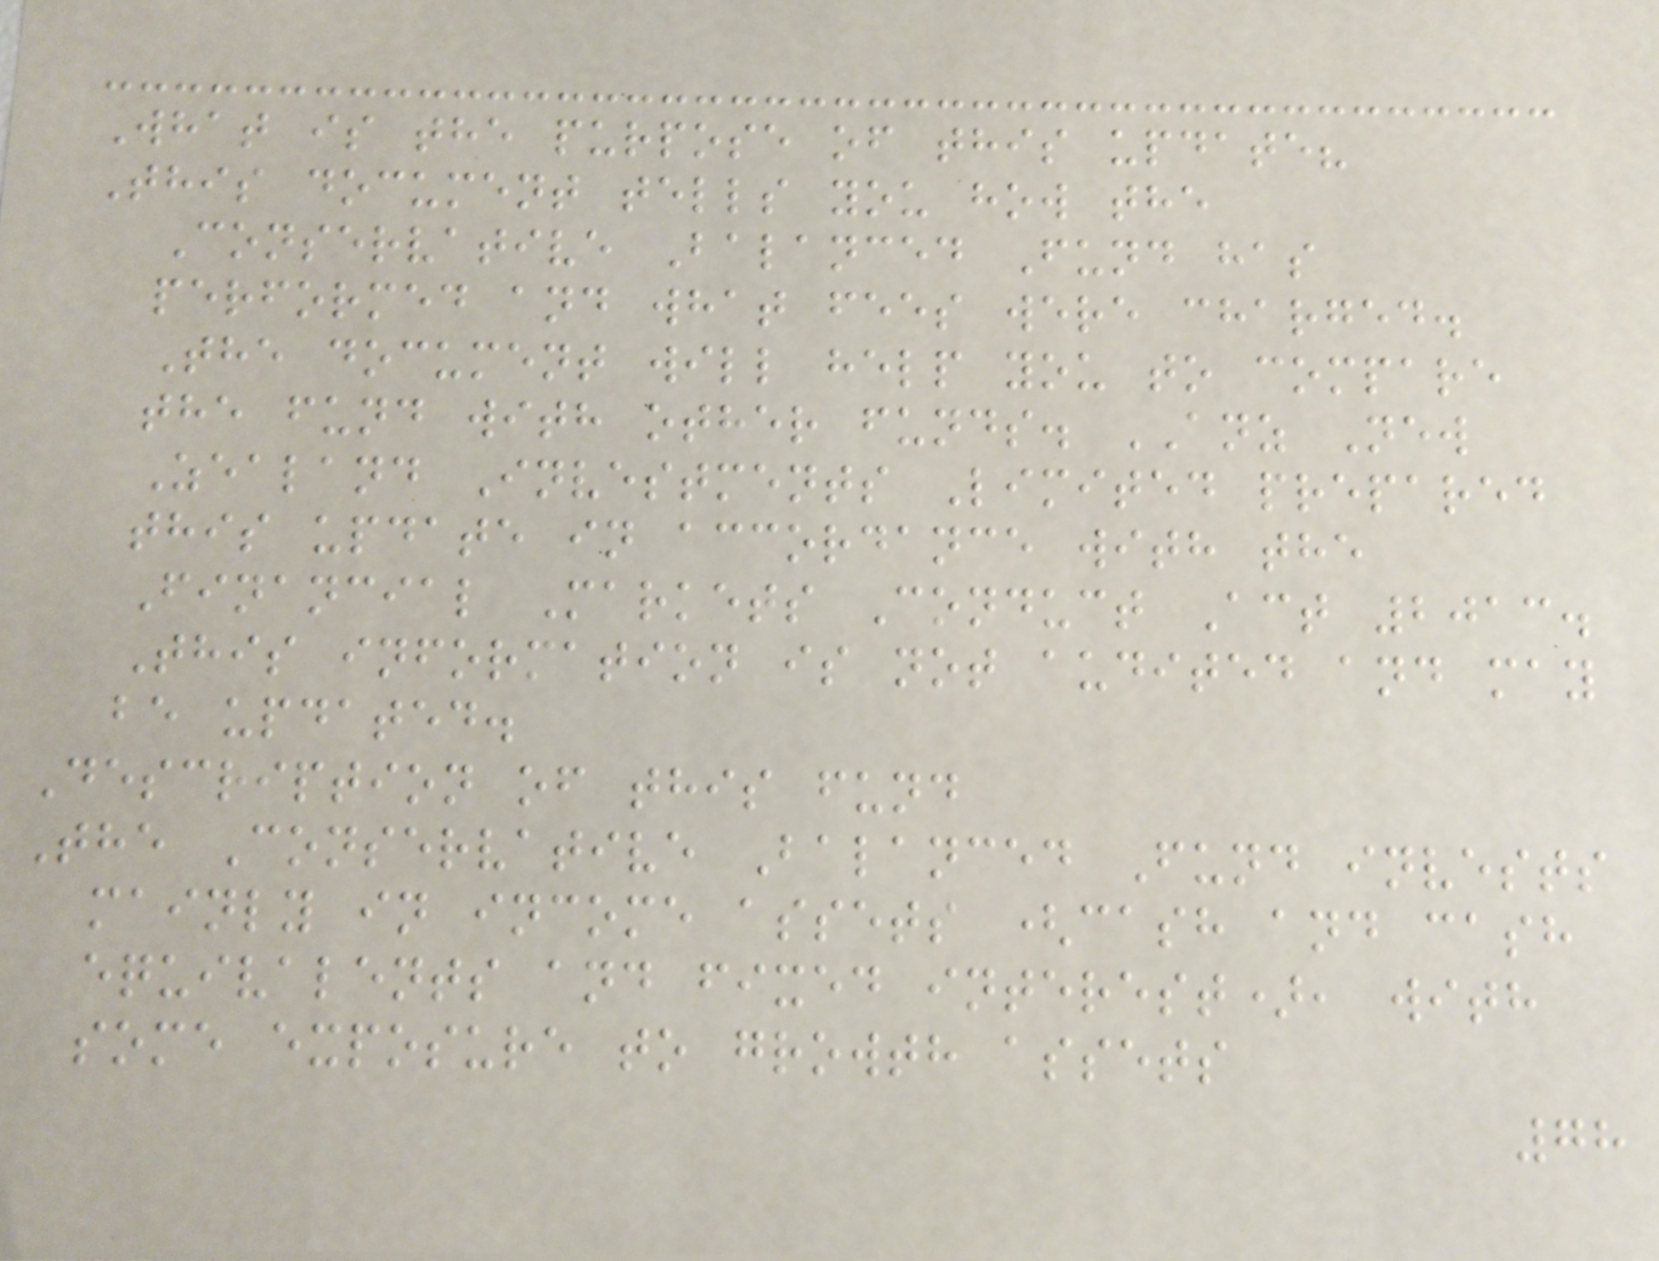What is the purpose of this update?
This document tells you how the
Conservative Balanced Fund has
performed and what fees were charged.
The document will help you to compare
the fund with other funds. ANZ New
Zealand Investments Limited prepared
this update in accordance with the
Financial Markets Conduct Act 2013.
This information is not audited and may
be updated.
Description of this fund
The Conservative Balanced Fund invests
mainly in income assets (cash and cash
equivalents and fixed interest), with
some exposure to growth assets
78
